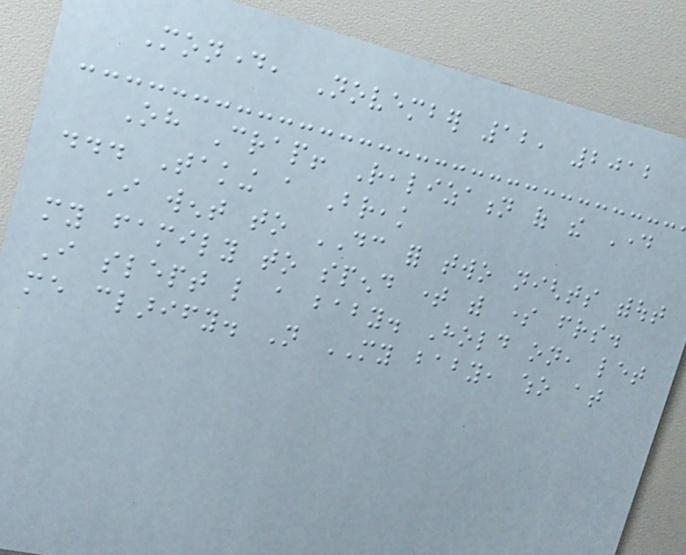Monday, November 12, 2012
Oh Crap! Realization of the Day
... Taking a Break
I went to DC for two nights without
my family to spend time with some friends.
I slept like a baby. Hold on, let
me clarify. Not MY baby, who at
